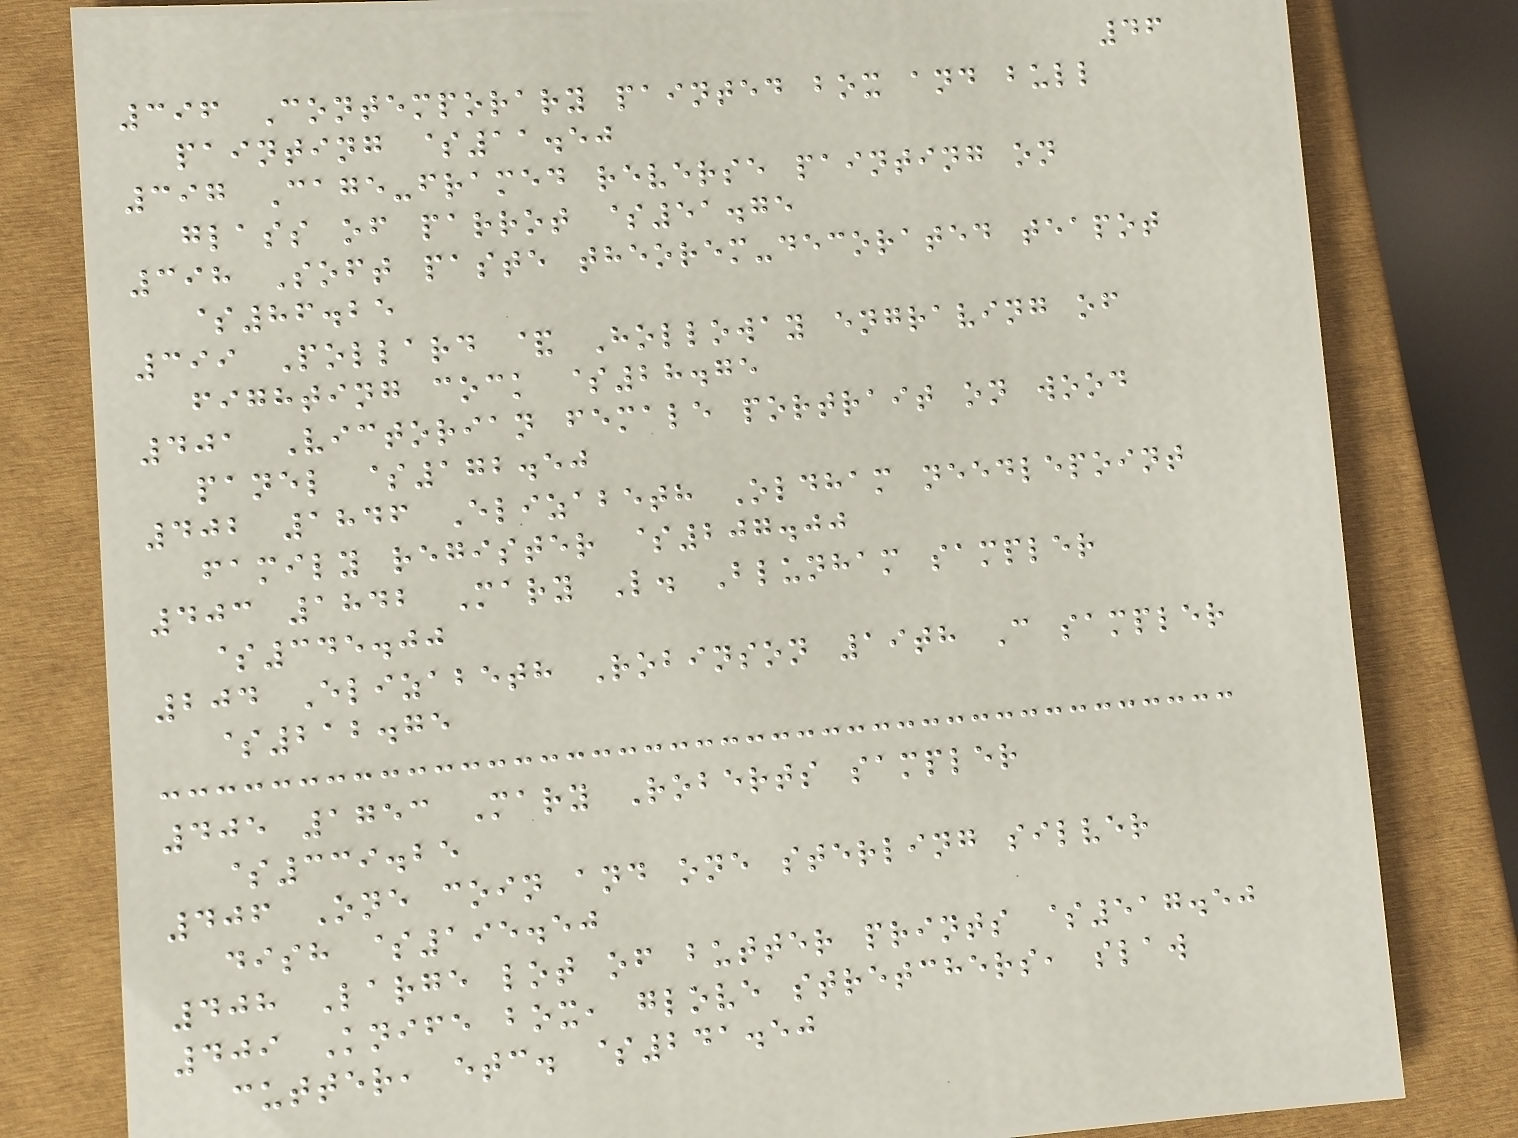46
396 Contemporary painted box and bull
painting $11.50
397 Cage-framed reverse painting on
glass of parrot $51.75
398 Soft paste theorem-decorated teapot
$86.25
399 Pollard & Holloway engraving of
fighting cock $28.75
401 Victorian female portrait on wood
panel $172.50
402 1846 Elizabeth Oldham needlepoint
family register $207.00
403 1842 Mary L. Blunham sampler
$345.00
204 Elizabeth Robinson 19th C sampler
$212.75
405 1753 Mary Roberts sampler
$339.25
406 One coin and one sterling silver
dish $195.50
408 Large lot of butter prints $517.50
409 Knife box, glove stretchers, slaw
cutter, etc. $241.50
